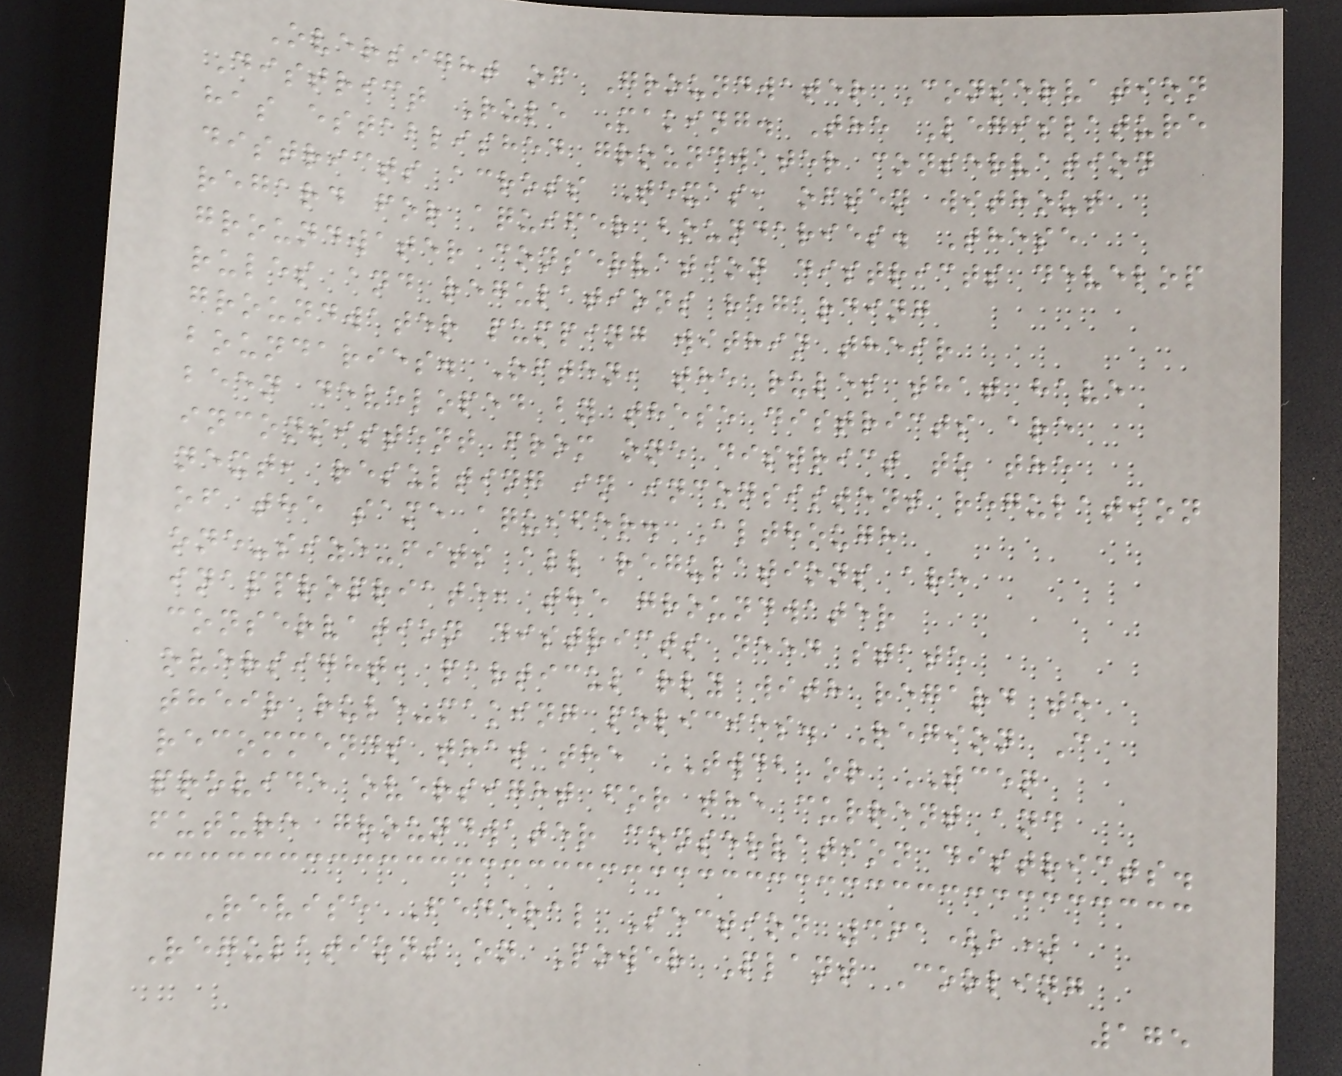Oversight of Groundwater Conservation
District Rule Making. The Legislature
has established groundwater conservation
districts across Texas, often without
regard for aquifer boundaries. These
groundwater conservation districts develop
rules and regulations regarding
groundwater pumping within their
boundaries. Often, the rules that have
been developed by these districts are
inconsistent from one district to the
next, resulting in inconsistent regulation
of the same aquifer. Although
one-size-fits all regulations are
inappropriate, the groundwater
conservation districts need state
oversight, particularly with regard to
their rule-making policies. Region C
recommends that the TWDB or TCEQ
provide oversight for the current and
future groundwater conservation districts.
Revise Federal Section 361(b)
Regulations on Power Plant Cooling
175
